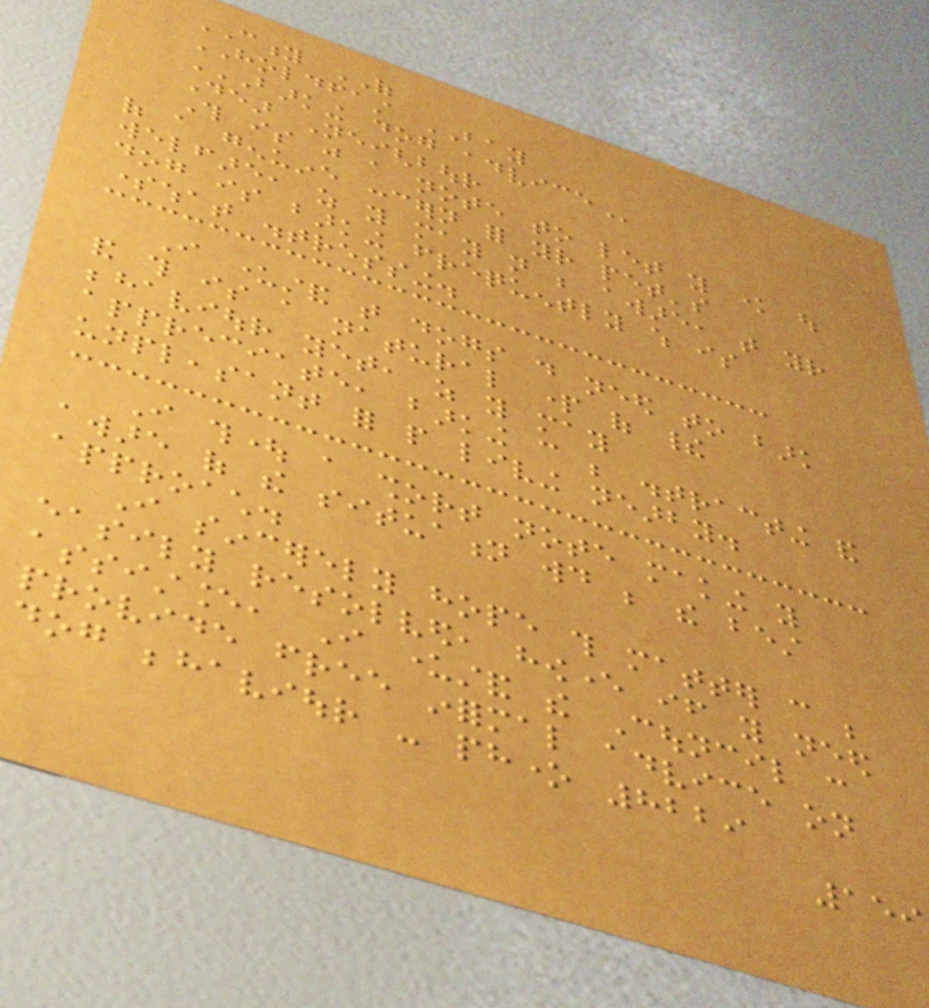CITY OF
HOLDFAST BAY
BARKING DOG ADVICE
Dear Neighbour
This is just a note to let you know out
of a genuine concern for your pet's
welfare, as you may not be aware, that your
dog is barking frequently which is
somewhat distressing.
I understand that dogs do need to bark
and this is a natural part of their
behaviour yet, as you may
appreciate, barking can be distracting and
unpleasant for people living nearby.
I thought a short note making you
aware of the situation would be the best
approach.
I sincerely hope this matter can be
easily resolved, however if you need
assistance, I understand the Council can
provide free informal advice on
dog behaviour - phone 8229
159
